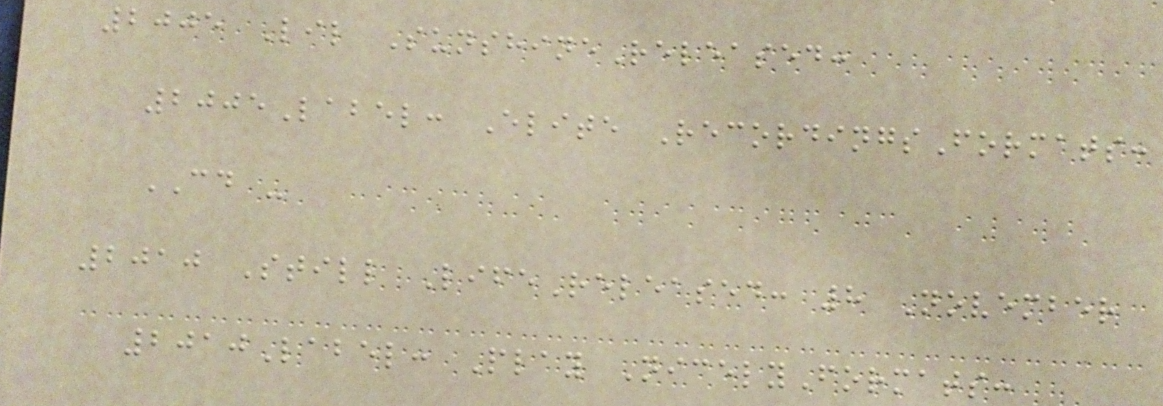2005 Lil SunshineReleased:
2005Label: Elite RecordingsFormats:
CD -
2010 Still LifeReleased: 8 November
2010Label: Play NicelyFormats:
